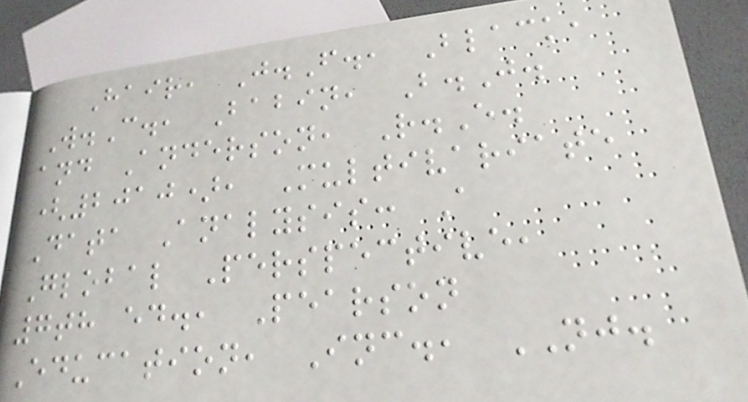Hair, J.F., Black,
W.C., Babin, B.J.
and Anderson, R.E.
(2010), Multivariate
Data Analysis: A
Global Perspective,
7th ed., Pearson
Education, Inc., NJ.
